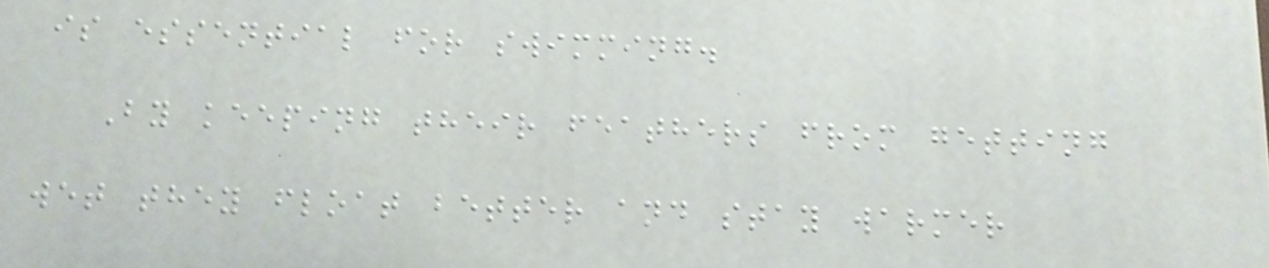is essential for swimming.
By keeping their feathers from getting
wet they float better and stay warmer
